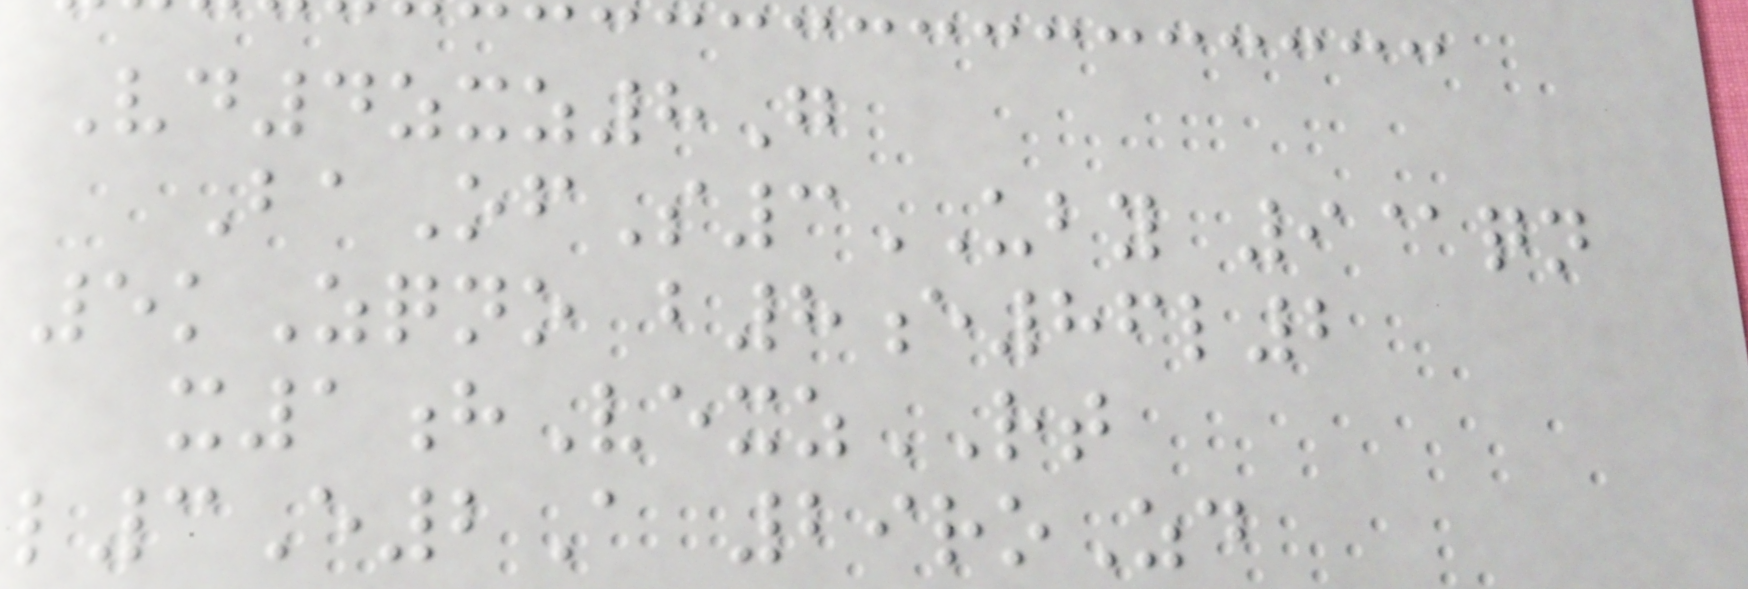Vd4zxz8G
BaOfS3UBY 9@qn
5kZqno b8e86l2
x1hVexzRT
l3E2A 29roZd
